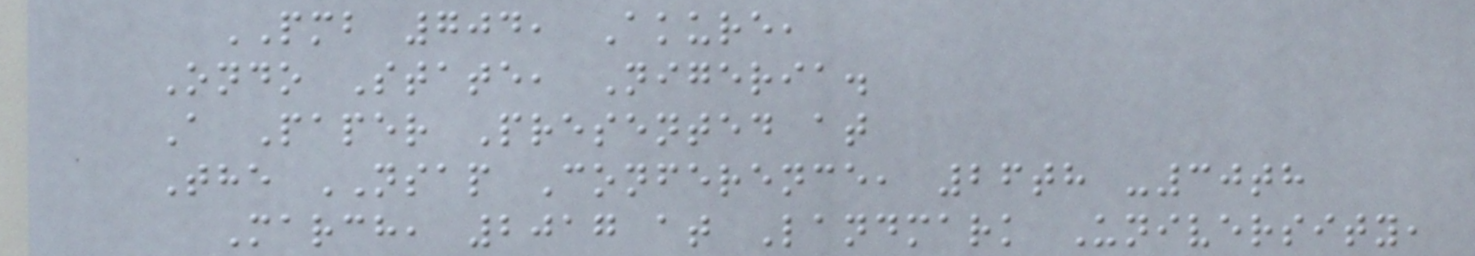PMB 704, Akure,
Ondo State, Nigeria.
A Paper Presented at
The NSAP Conference, 26th -30th
March, 2017 at Landmark University,
